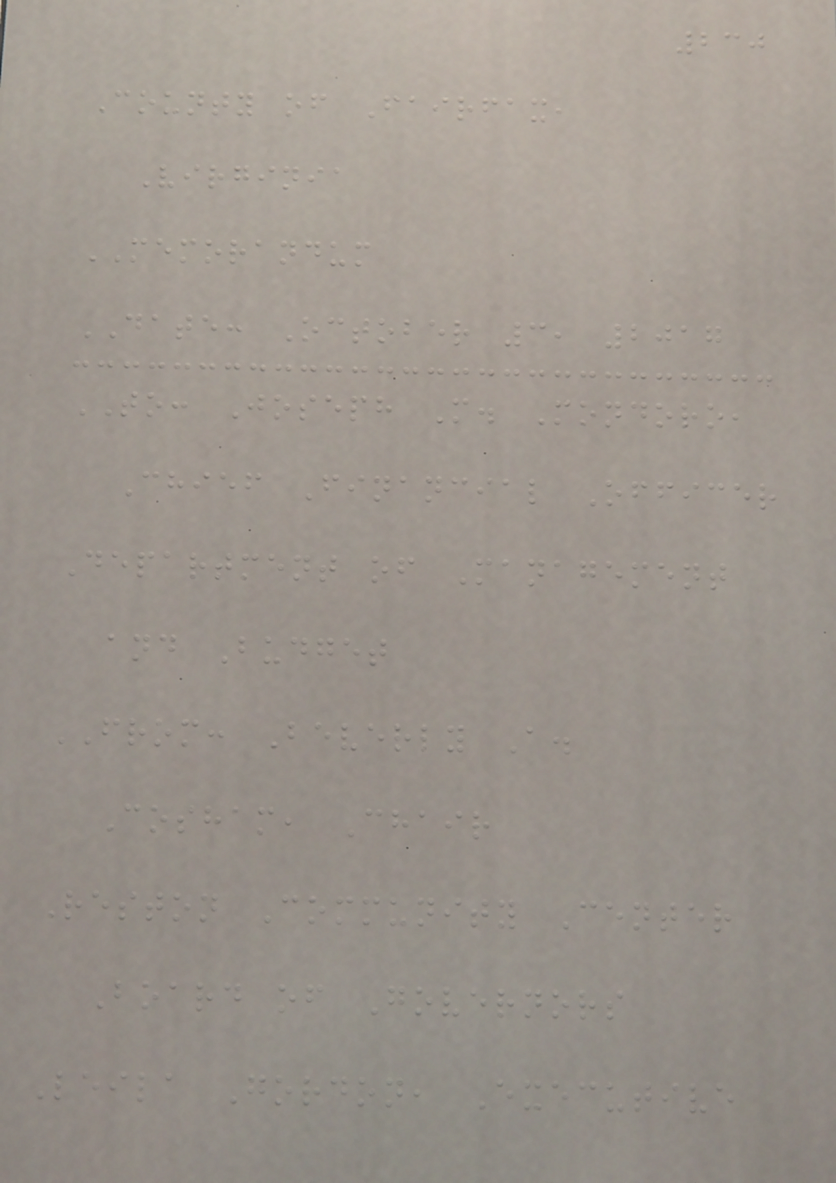230
County of Fairfax,
Virginia
MEMORANDUM
DATE: October 3, 2017
TO: Joseph M. Mondoro,
Chief Financial Officer
Department of Management
and Budget
FROM: Beverly A.
Cosham, Chair
Reston Community Center
Board of Governors
Leila Gordon, Executive
